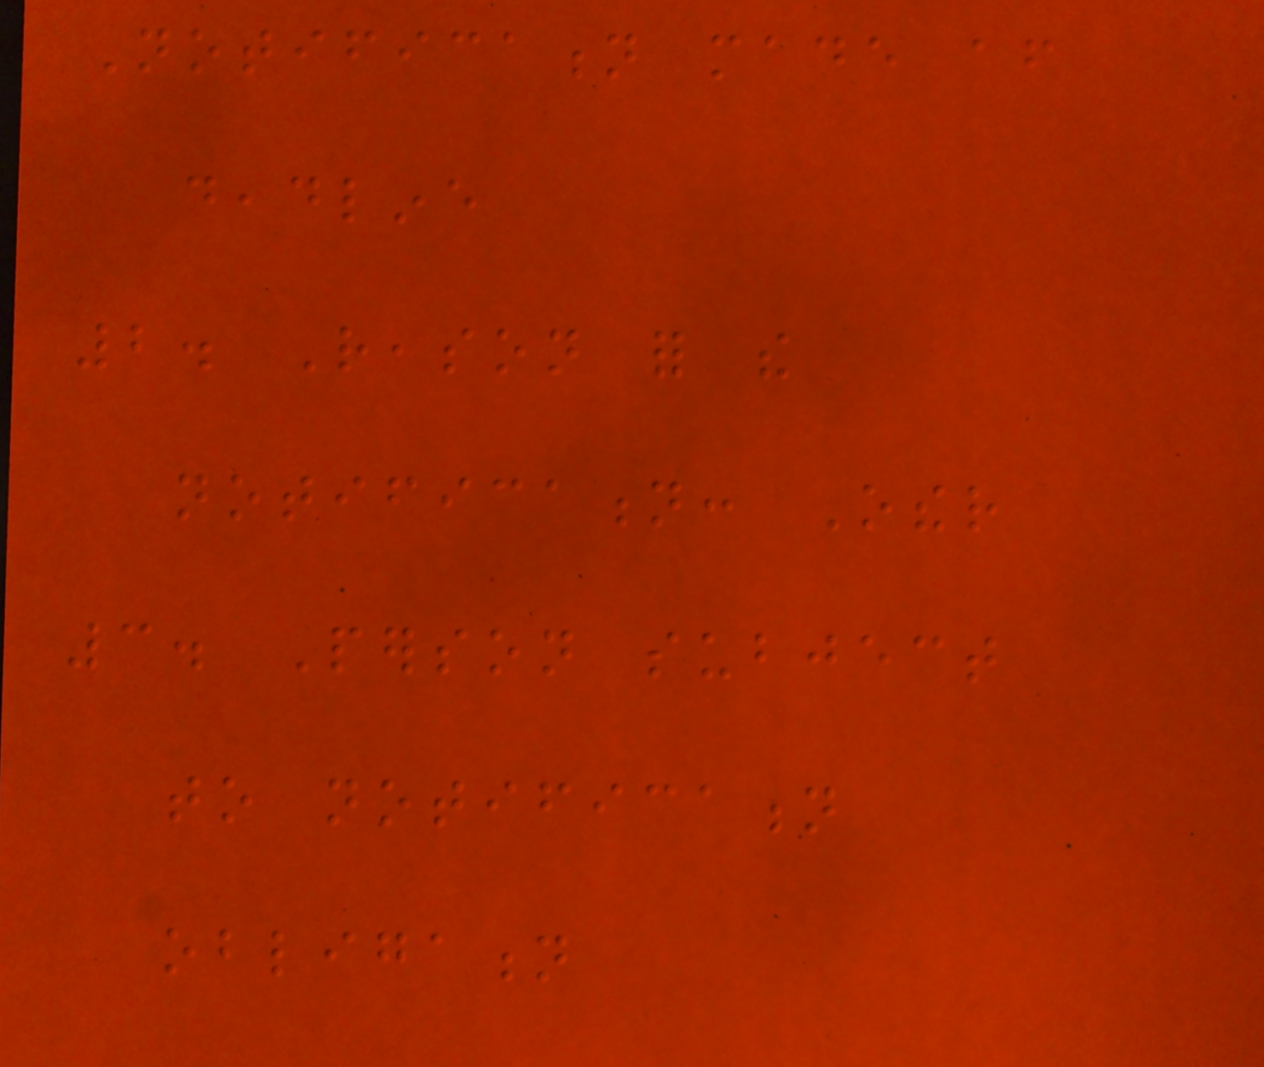Notification made after
deadline
2. Reason for the
notification: Other
3. Person subject
to notification
obligation
